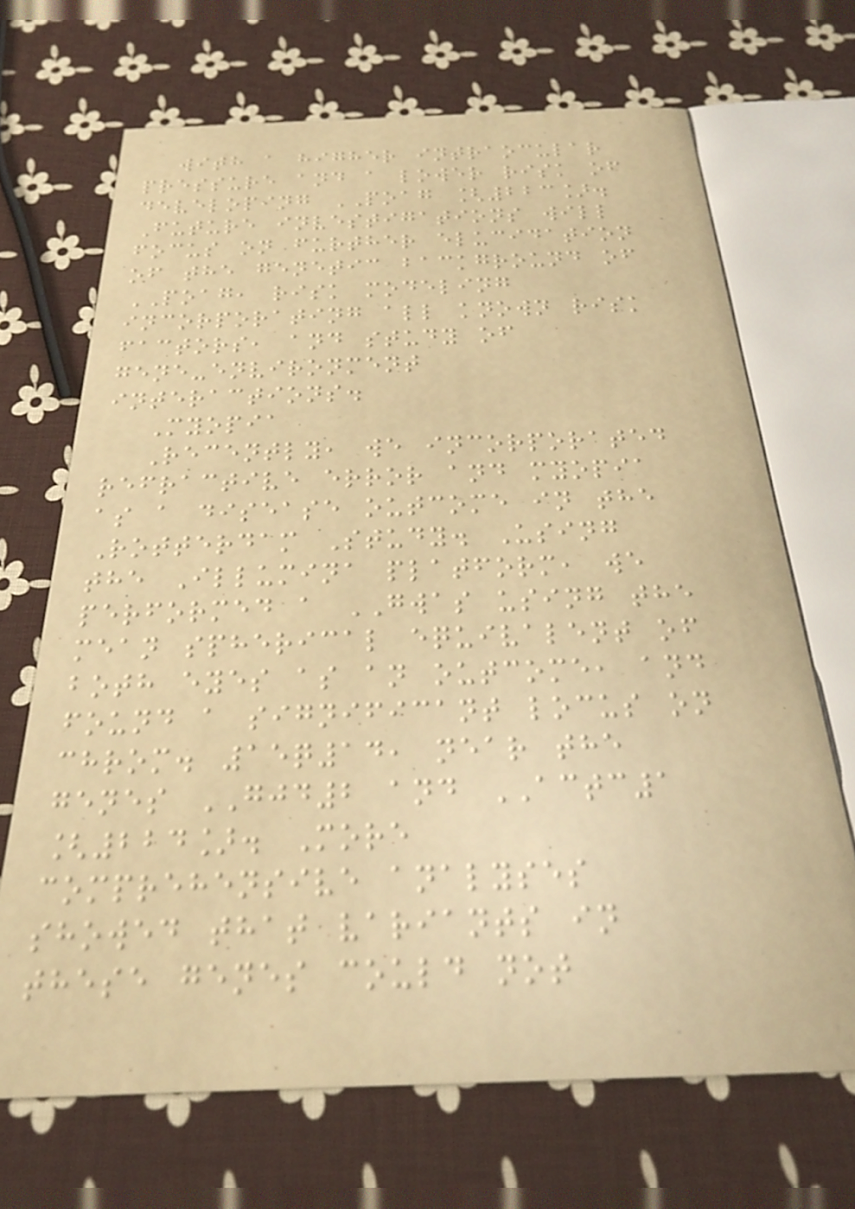with a higher intraocular
pressure and a lower risk of
developing POAG [223].
Future investigations will
focus on further elucidation
of the genetic background of
POAG, risk modeling
incorporating all known risk
factors, and study of
gene-environment
interactions.
Myopia
Recently, we incorporated
refractive error and myopia
as a disease outcome in the
Rotterdam Study. Using
the Illumina platform, we
performed a GWAS using the
mean spherical equivalent of
both eyes as an outcome, and
found a significant locus on
chrom. 15q14, near the
genes GJD2 and ACTC1
[224]. More
comprehensive analyses
showed that variants in
these genes could not
